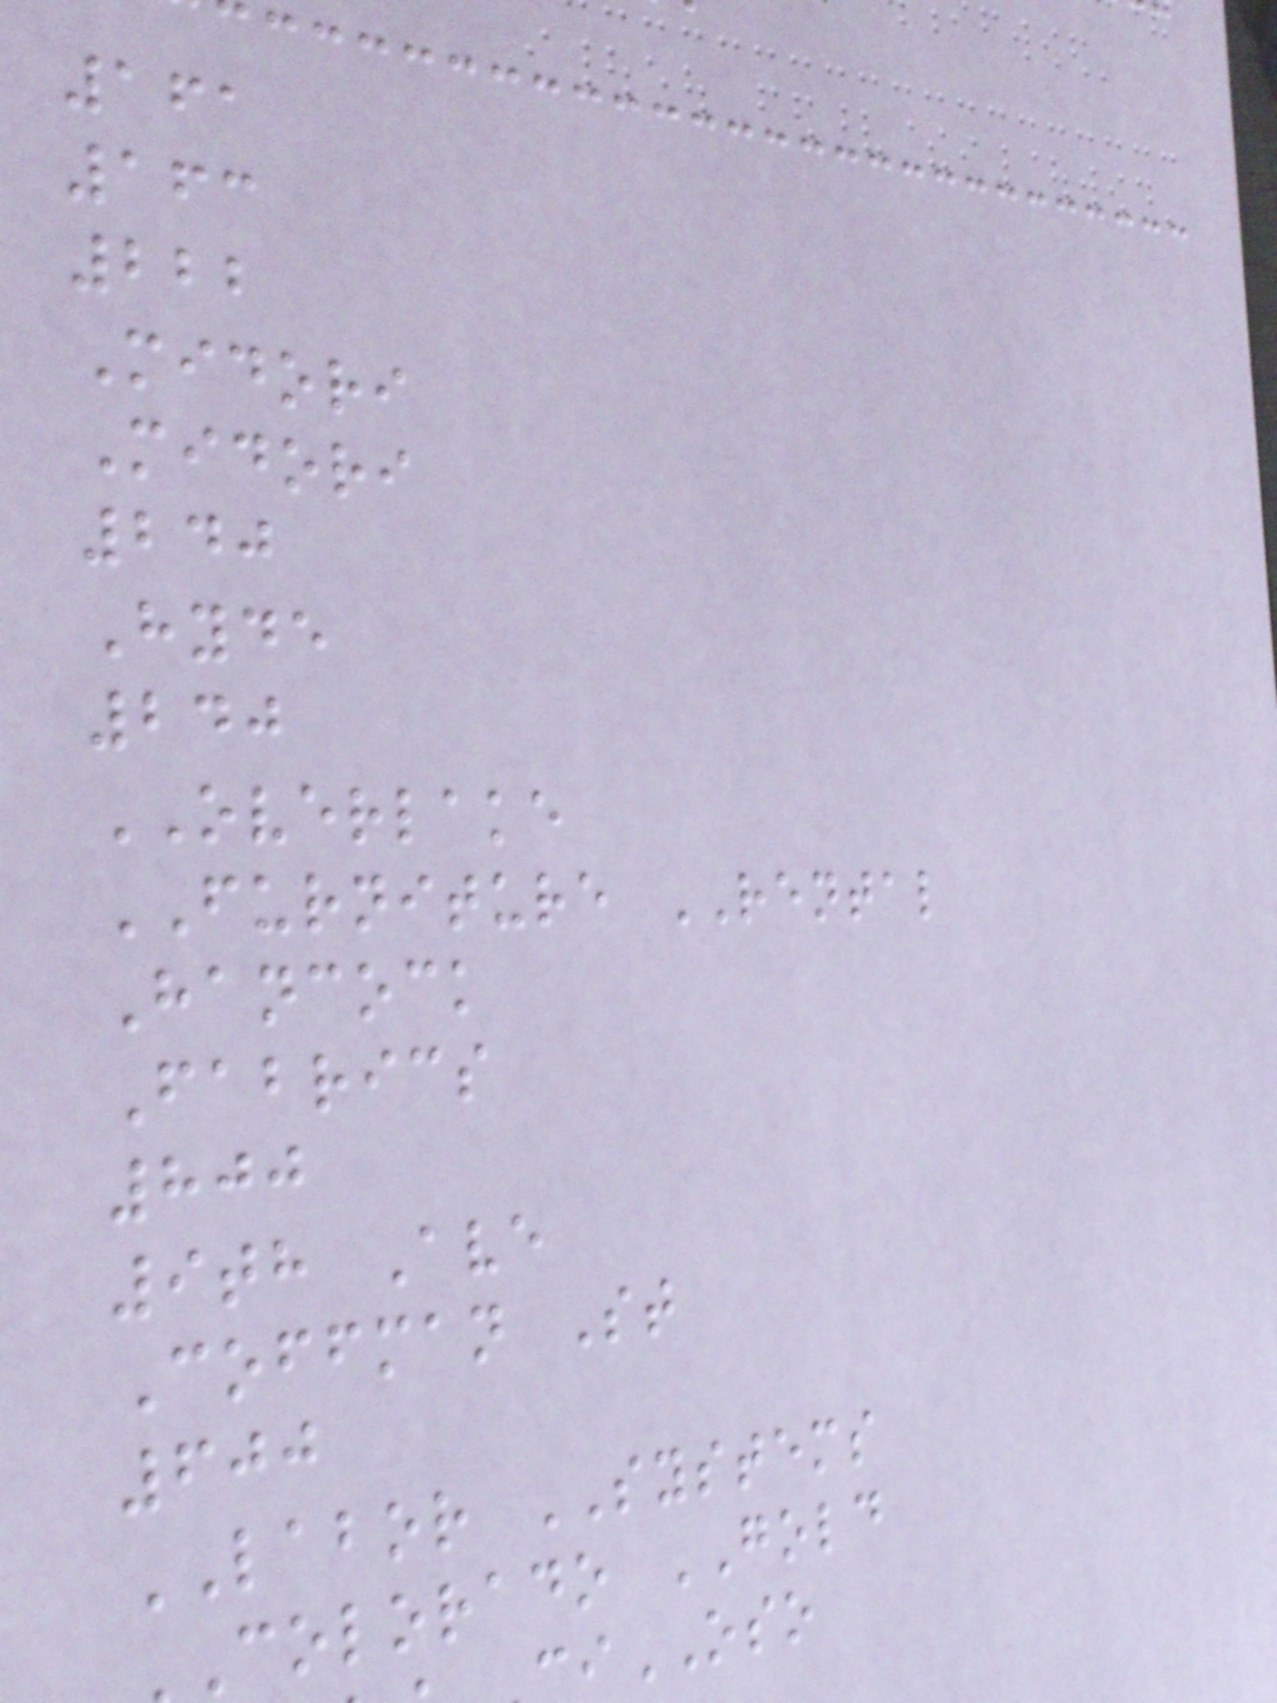161
163
222
Midori
Midori
240
Hyde
240
OVERLAKE
FURNITURE RENTAL
Hancock
Fabrics
800
9th Ave
Coffman St
600
LABOR SYSTEMS
colorado GOLD
iOSO
